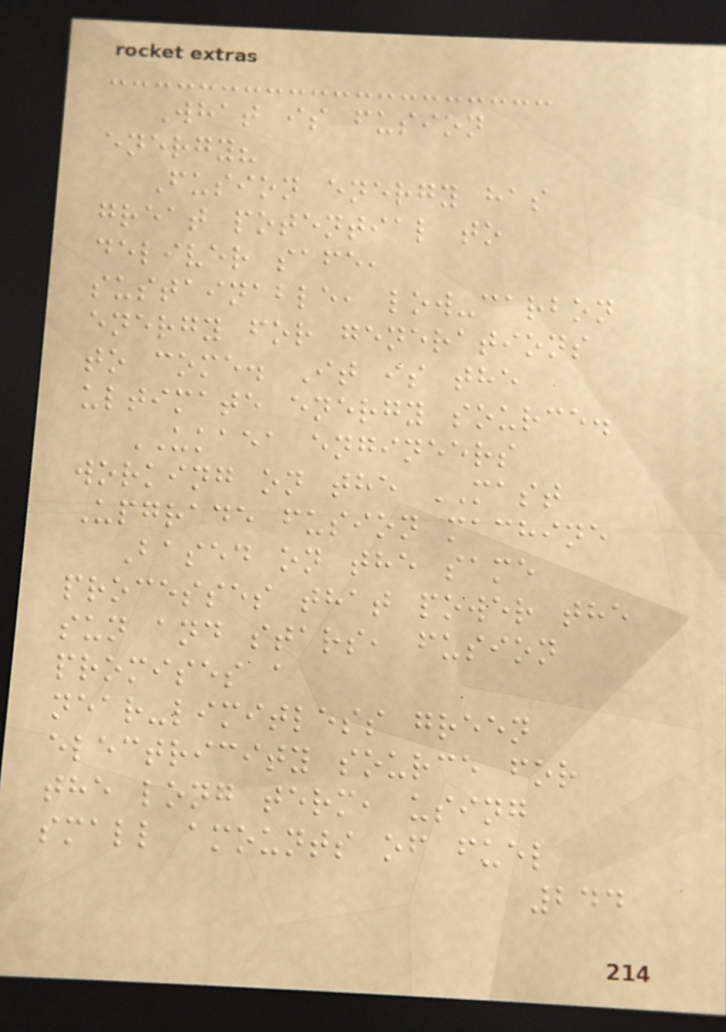What is fusion
energy?
Fusion energy has
great potential to
deliver safe,
sustainable, low-carbon
energy for generations
to come. It is the
ultimate energy source.
UKAEA engineers
working on the MAST
Upgrade fusion machine
Based on the same
processes that power the
sun and stars, fusion
promises a
near-limitless green
electricity source for
the long term, using
small amounts of fuel
244
